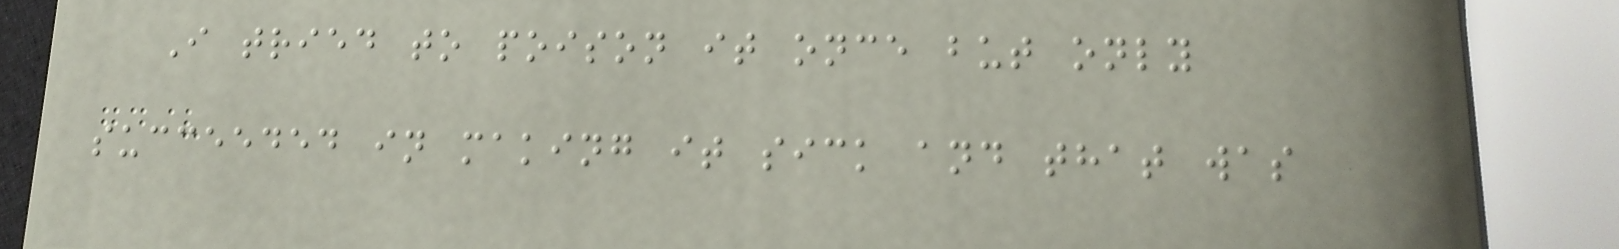I tried to poison it once but only
succeeded in making it sick and that was
